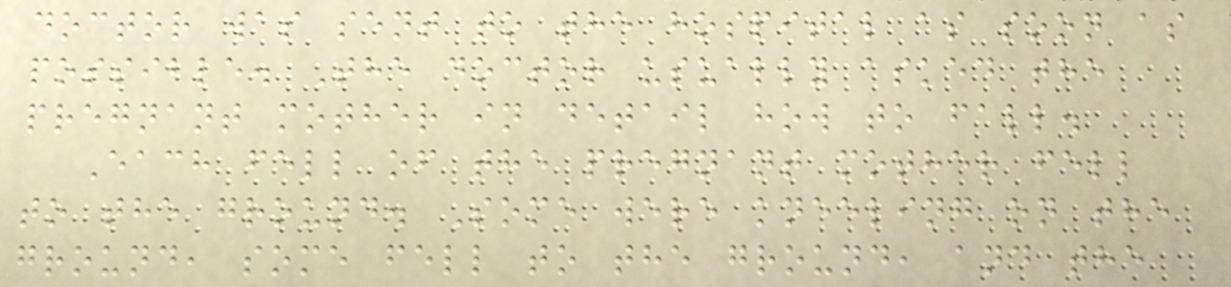doctor was sent to the hospital as soon as
possible. The doctor usually asked the
pregnant mother in detail how to fall.
Each fell of the pregnant mother fell
to the ground. Some were kneeling on the
ground, some fell to the ground, and the
